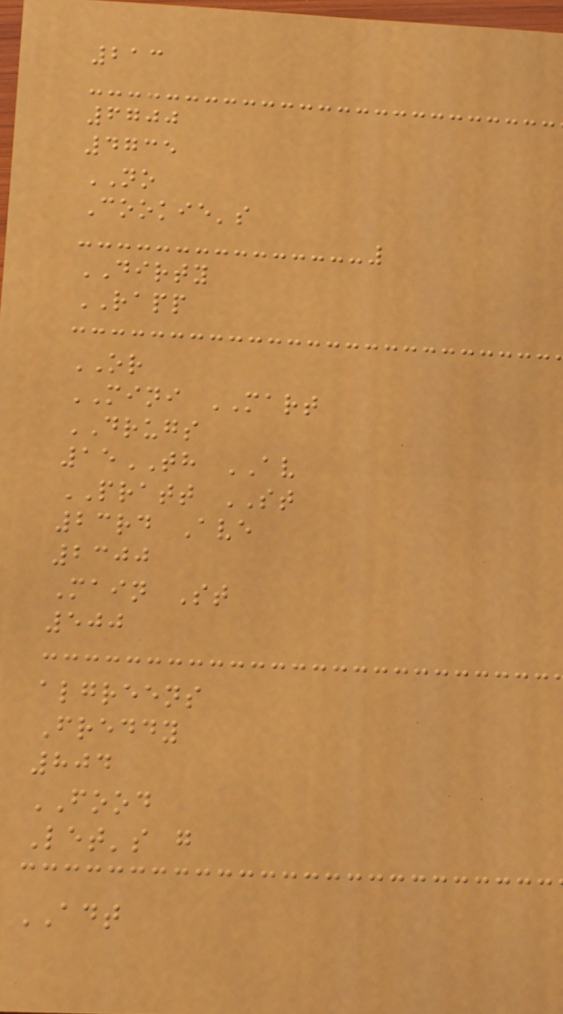213
6700
4735
NO
Cookie's
DIRTY
RAPP
OR
MINI MART
DRUGS
15TH AV
PRATT ST
23rd Ave
2300
Main St
500
algreens
Freddy
804
FOOD
Let's g
ADT
